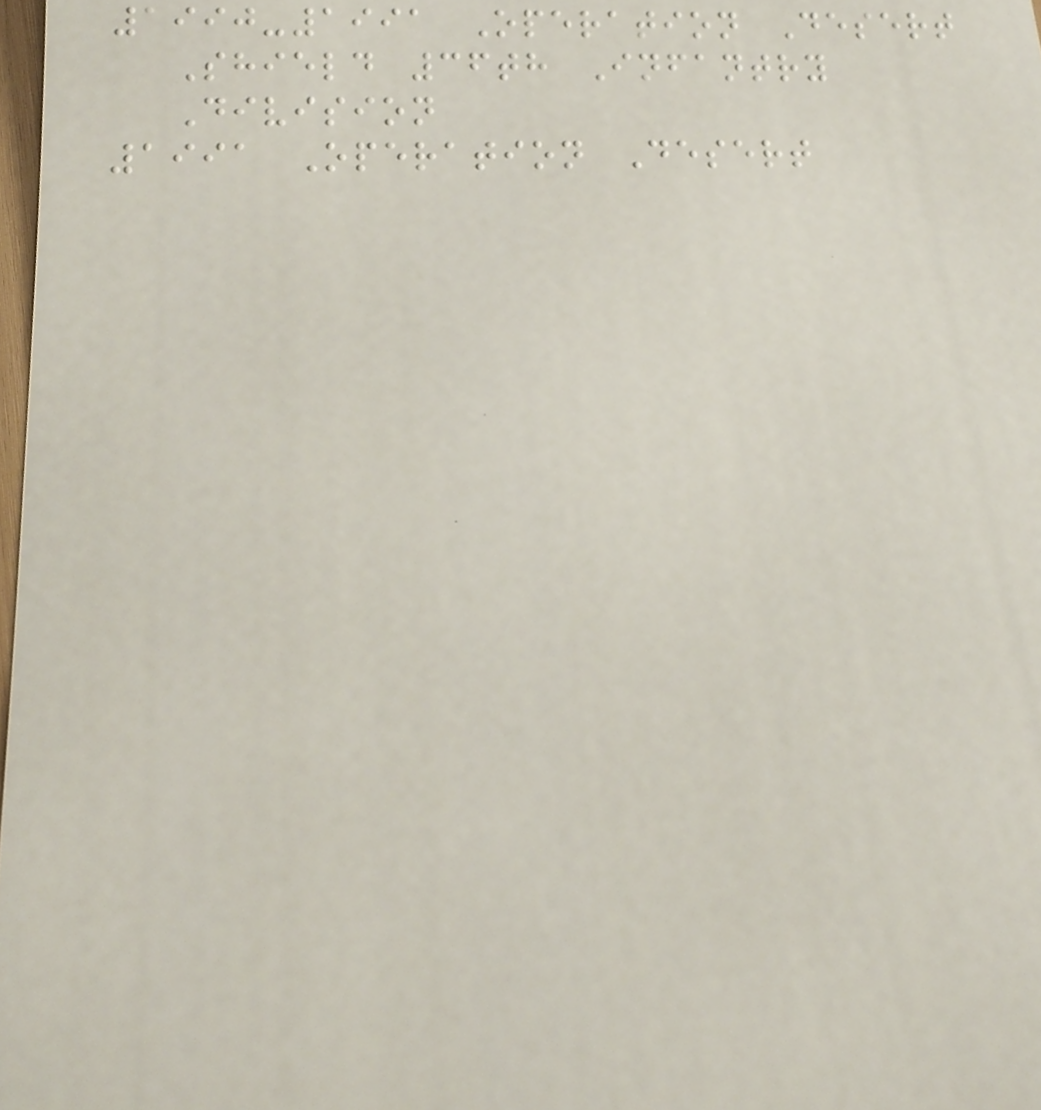1990-1991 Operation Desert
Shield 36th Infantry
Division
1991 Operation Desert
